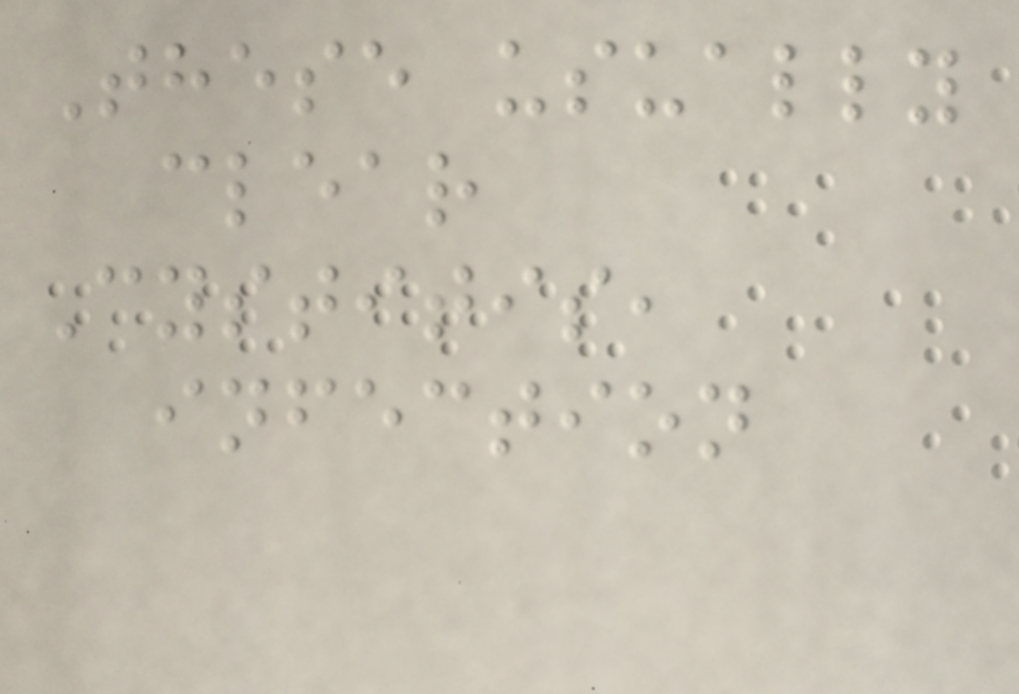These usually
clear
Cystitis,
infection
